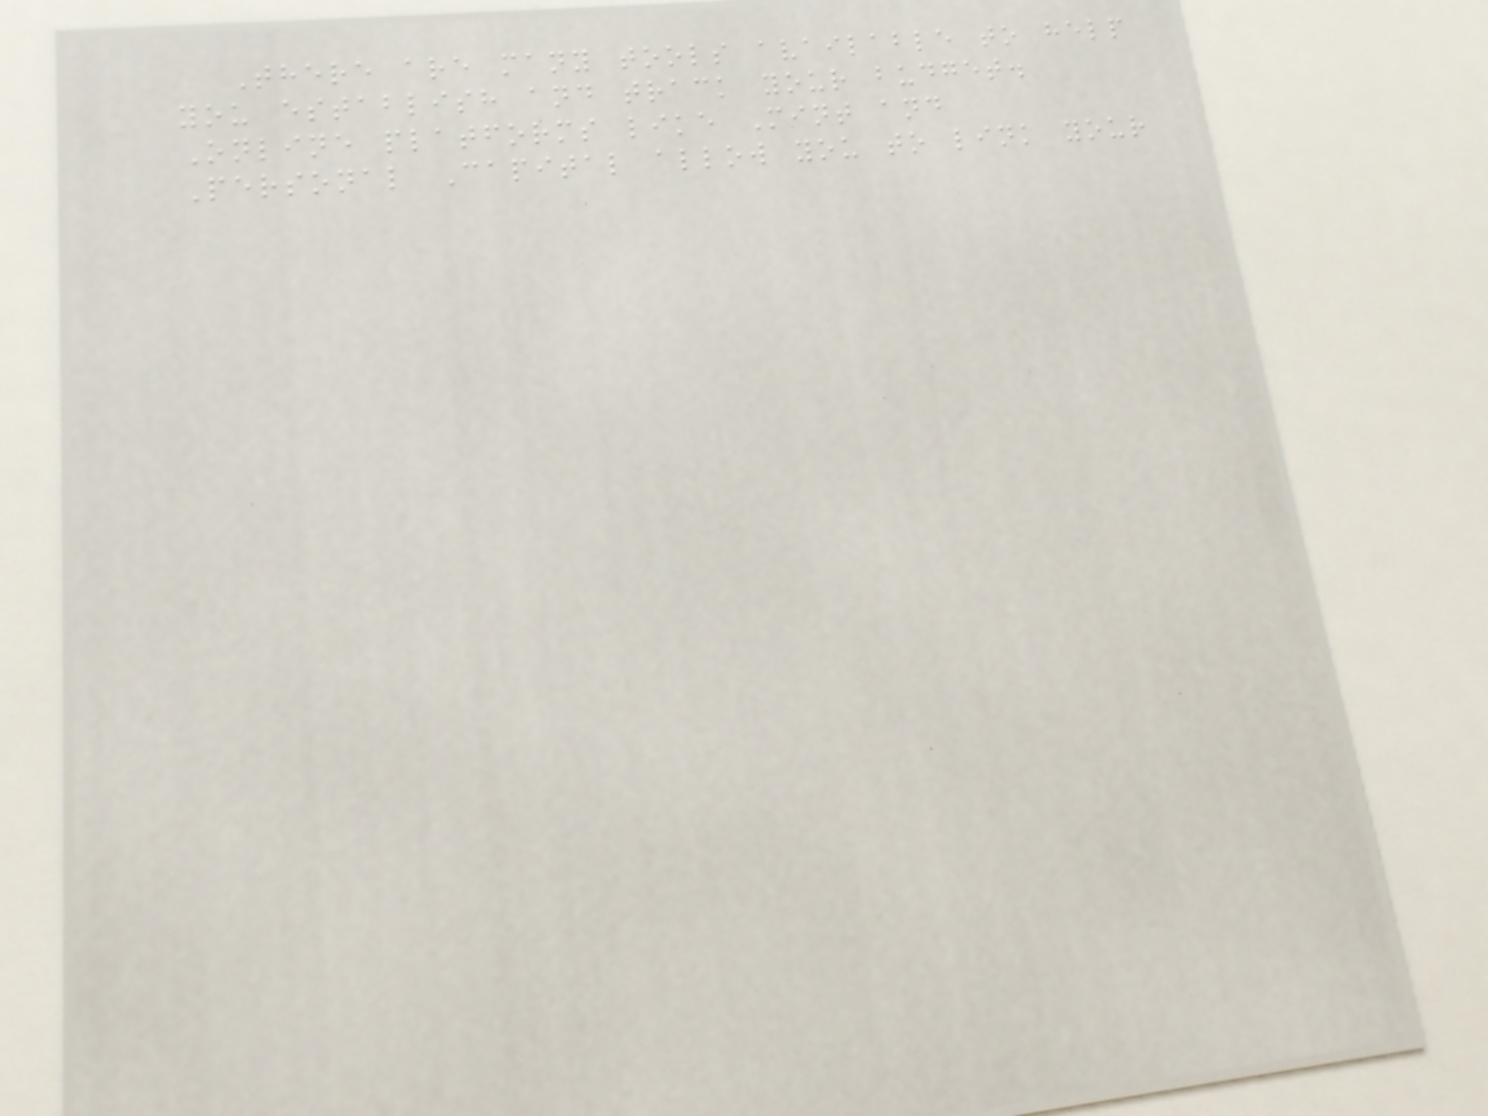There are many tools available to help
you establish and track your budget.
Online platforms like Mint and
Personal Capital allow you to link your
